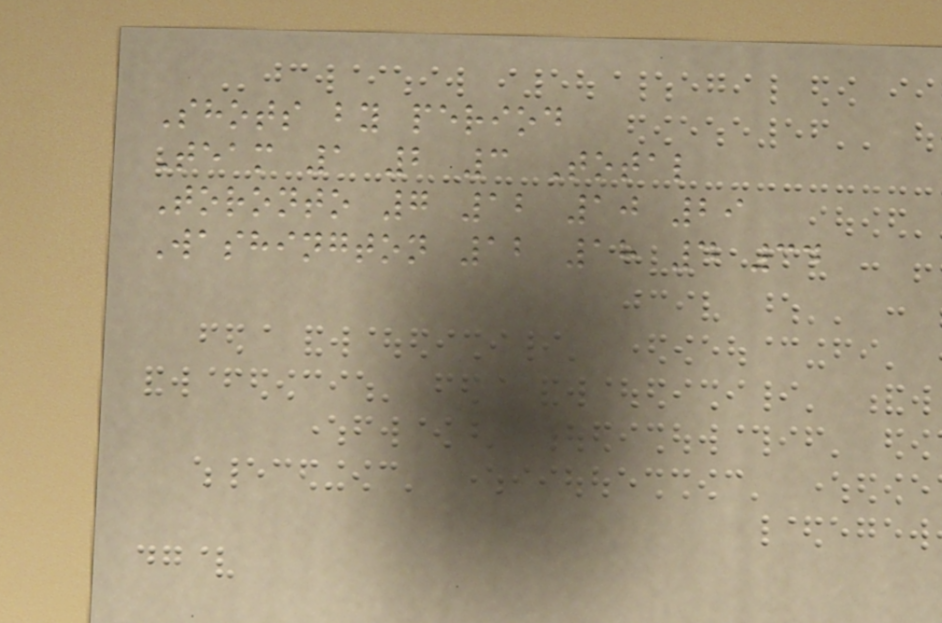Shots by period
Team 1 2 3 Total
Toronto 7 12 10 29
Washington 12 18 4 34
